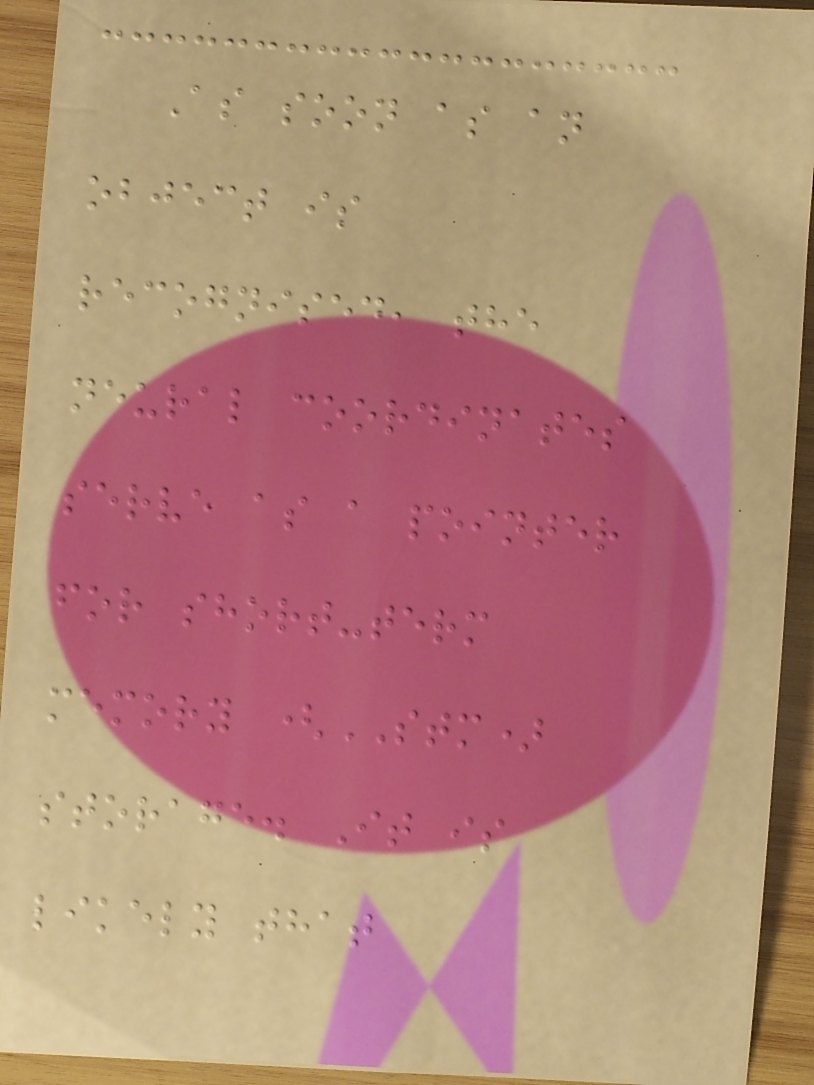As soon as an
object is
recognised, the
neural coordinates
serve as a pointer
for short-term
memory (STM)
storage. It is
likely that
